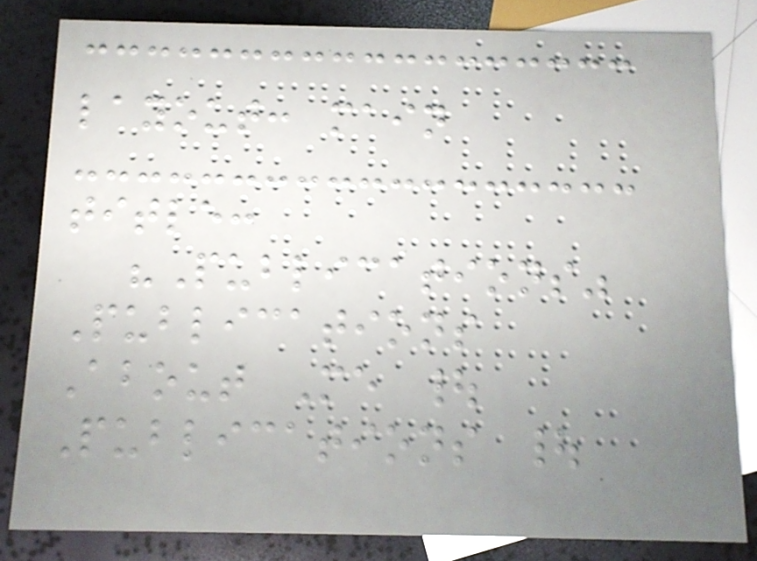layout: main
title:
"Publications"
Publications
About Me |
Publications |
